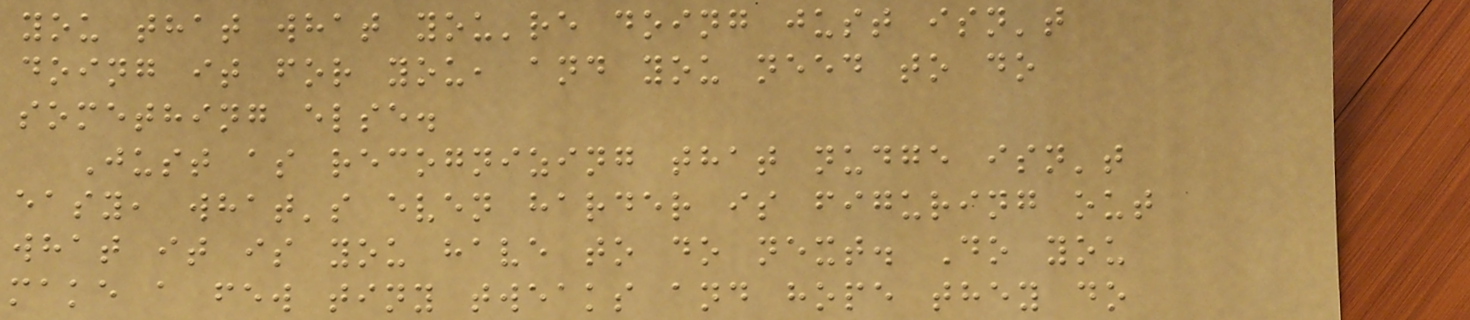you that what you're doing just isn't
doing it for you, and you need to do
something else.
Just as recognizing that nudge isn't
easy, what's even harder is figuring out
what it is you have to do next. Do you
make a few tiny tweaks and hope they do
